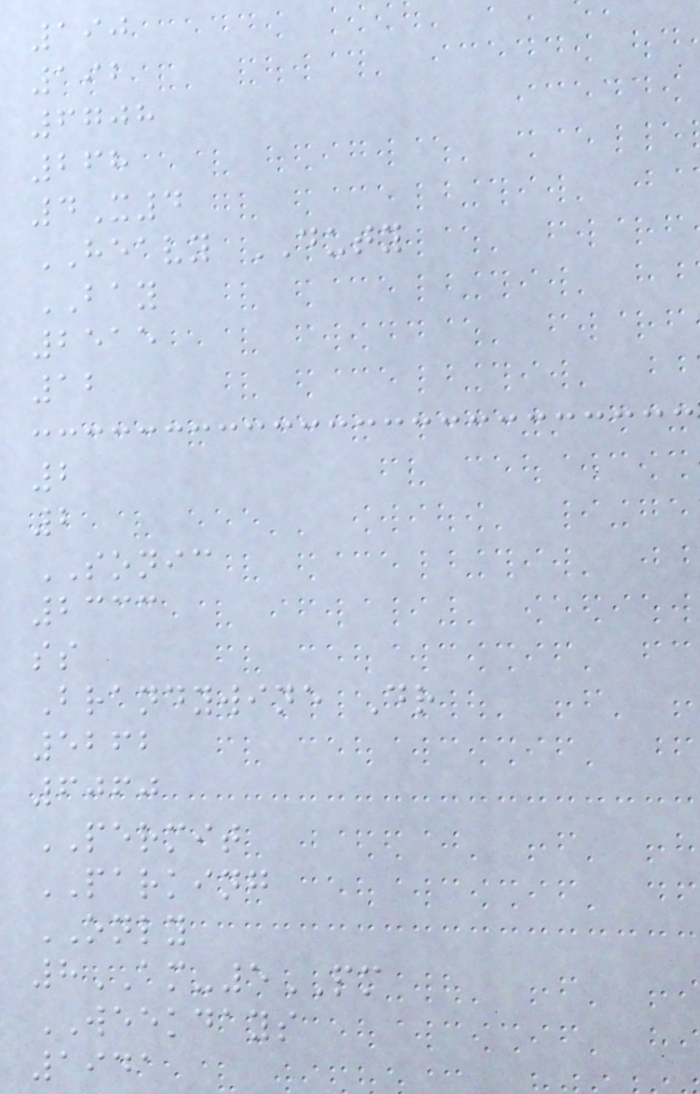190
192
6708
268
4X4
HEAVY DUTY
BAY
2515
12
2
2
SONIC
2333
ss
Brandywine Dr
5262
6060
PERMIT
PARKING
ONLY
8AM-5PM
WEEKDAYS
1941
